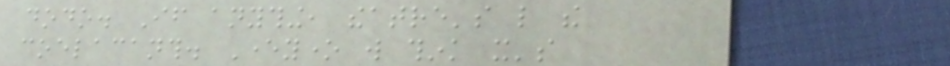dodo. If anything, theatre's like the
coelacanth. Everyone will think it's
